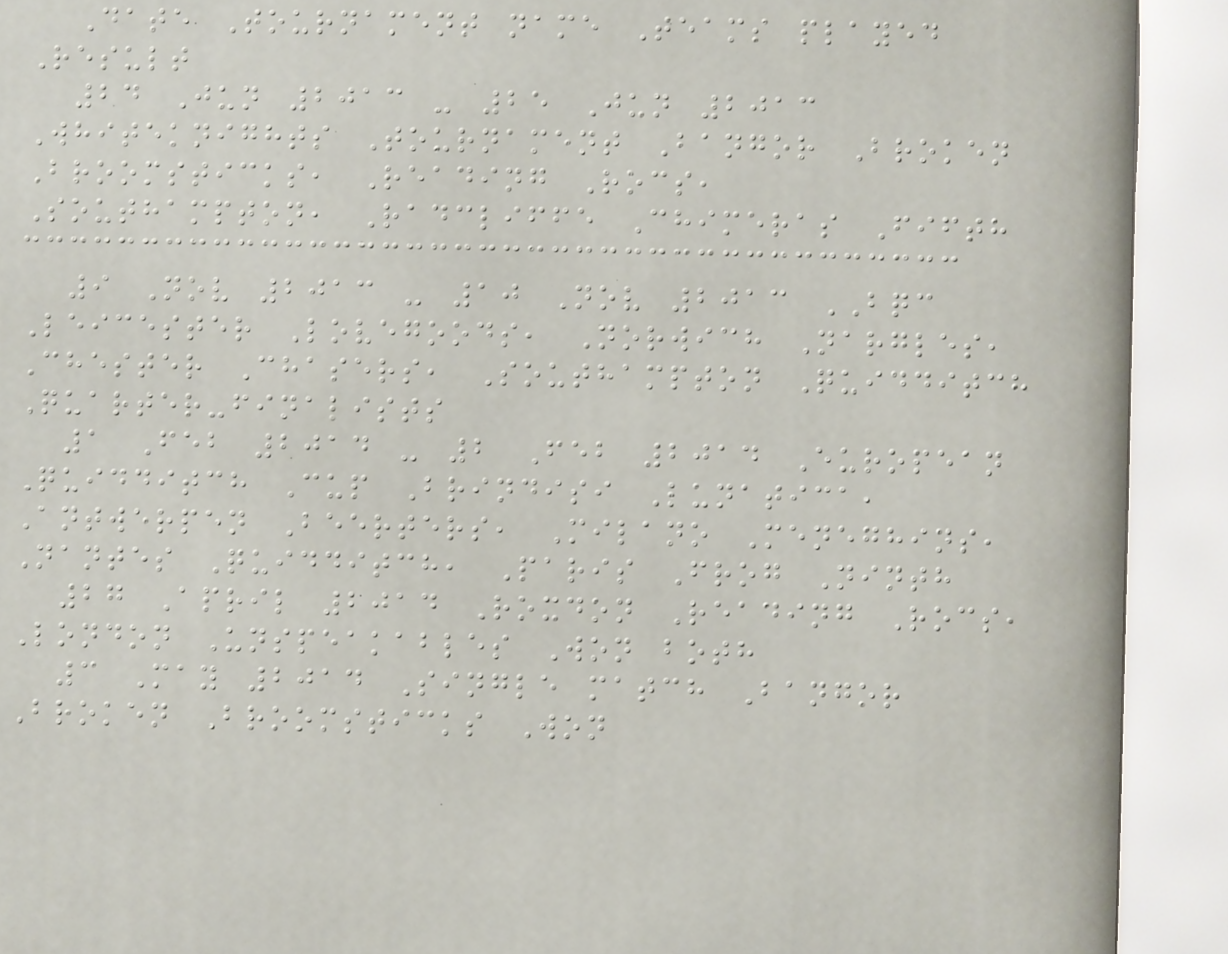Date Tournament name Teams played
Result
24 Jun 2013 - 25 Jun 2013
Whiteknights Tournament Bangor Broken
Broomsticks, Reading Rocs,
Southampton, Radcliffe Chimeras Fifth
9 Nov 2013 - 10 Nov 2013 BQC
Leicester Lovegoods, Norwich Nargles,
Chester Chasers, Southampton Quidditch
Quarter-finalists
1 Feb 2014 - 2 Feb 2014 European
Quidditch Cup Brindisi Lunatica,
Antwerpen Beerters, Milano Meneghins,
Nantes Quidditch, Paris Frog Ninth
27 April 2014 Roxdon Reading Rocs,
London Unspeakables Won both
3 May 2014 Single match Bangor
Broken Broomsticks Won
